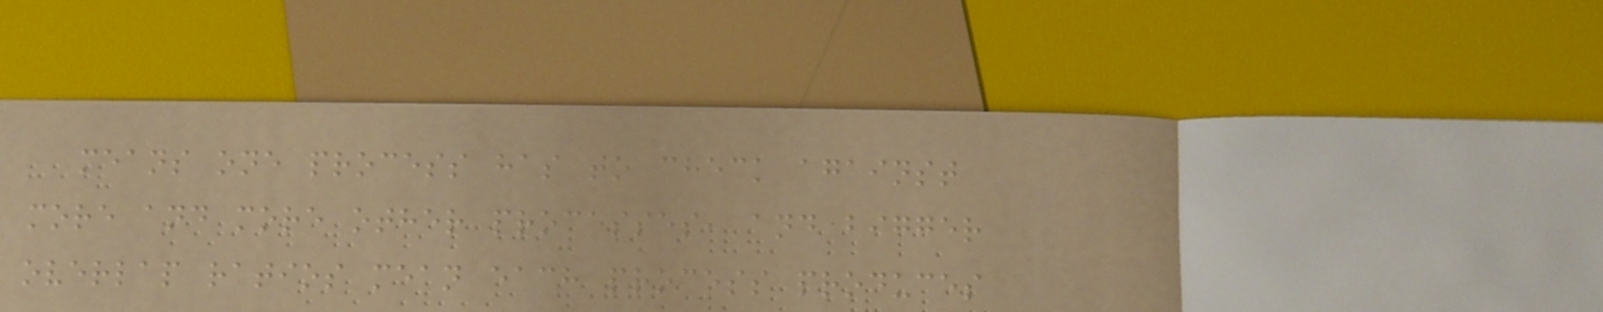means one process has to check against
more and more other processes, and bigger
overlap ratios mean each process produces
